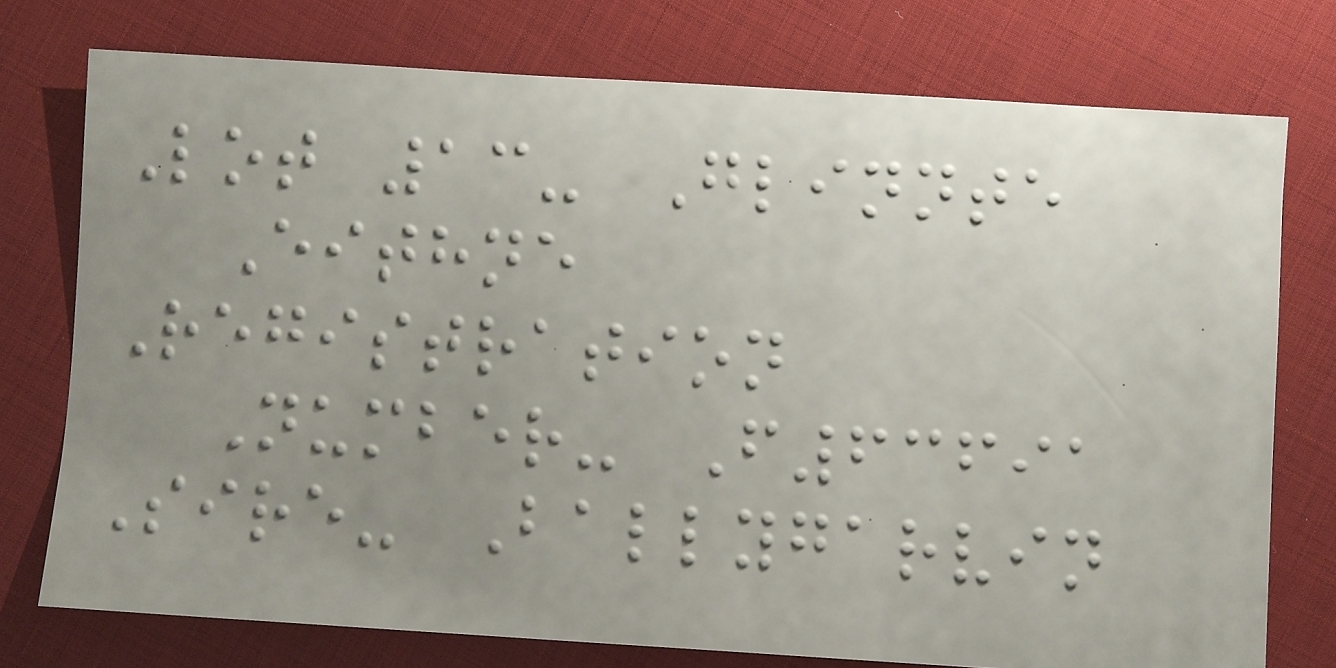Lot 13- Glinnte
Eithne
Registration
Number- F63691
Sire- Ballygarvin
